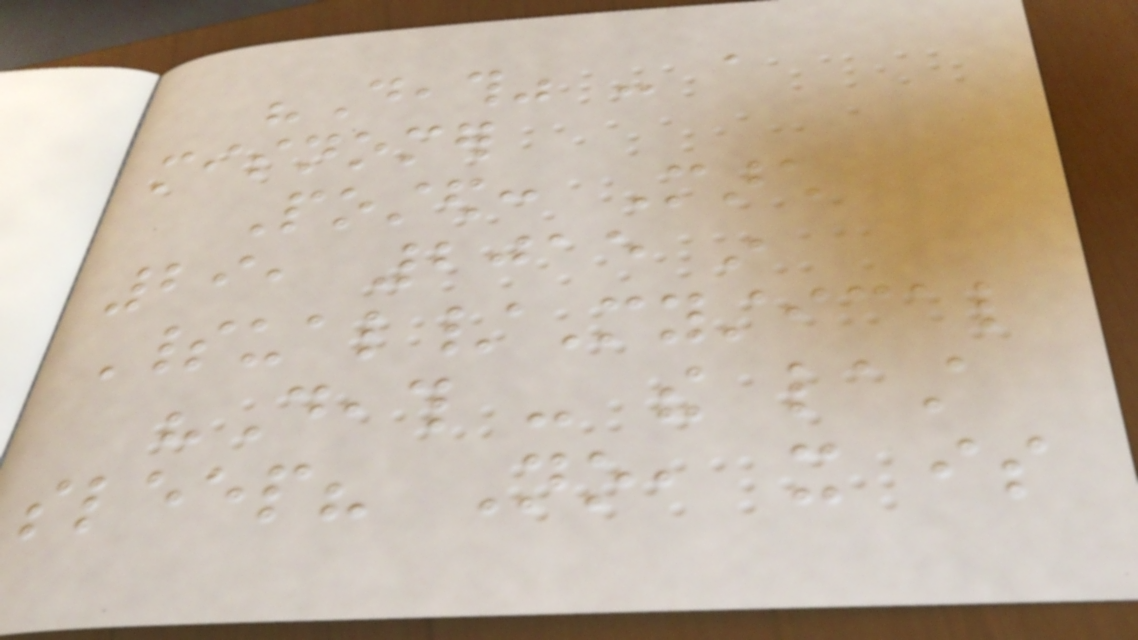"Death" - a
misnomer
Posted: March
29, 2015 in
Spiritual/Mystical
"Death - the last
sleep? No, it is
